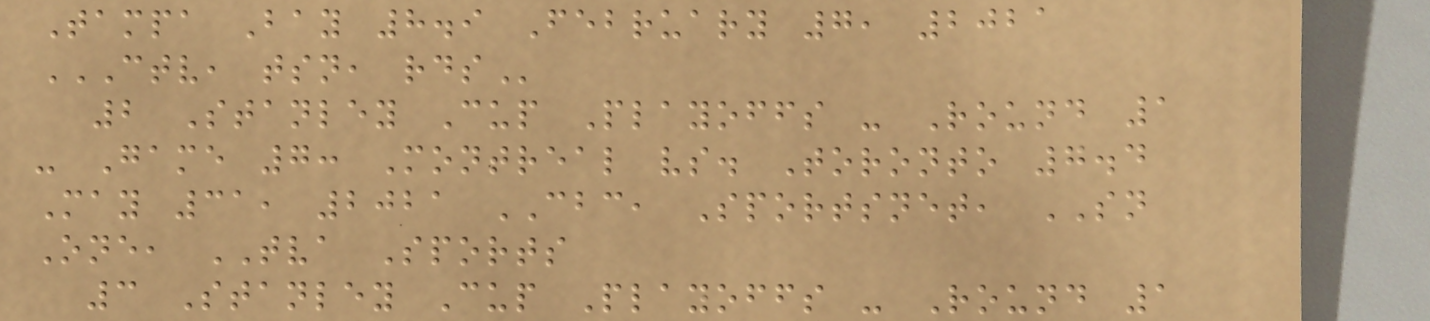Tampa Bay 8.9 February 7, 2021
CTV, TSN, RDS
2 Stanley Cup Playoffs - Round 1
- Game 7: Montreal vs. Toronto 7.4
May 31, 2021 CBC, Sportsnet, SN
One, TVA Sports
3 Stanley Cup Playoffs - Round 1
